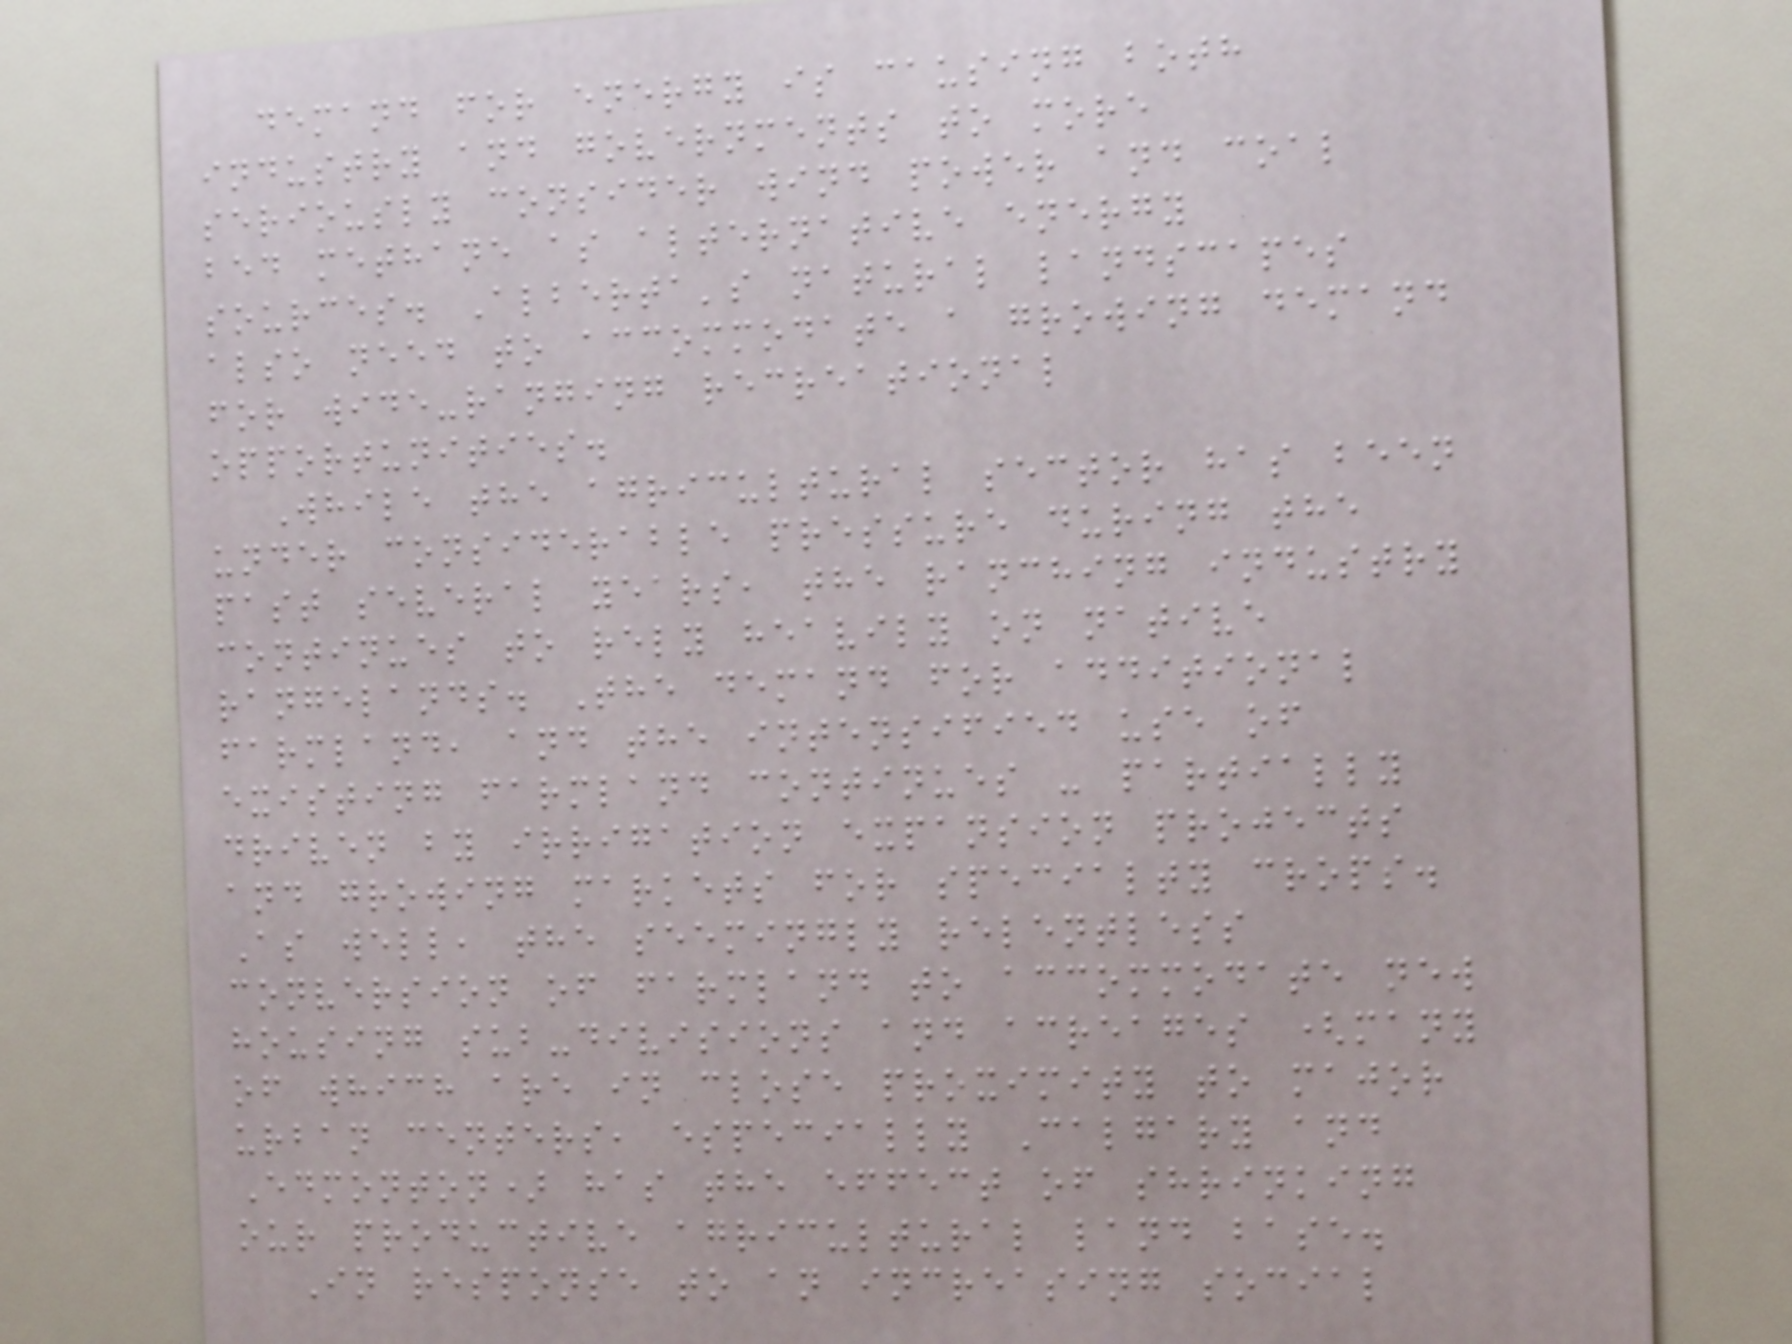demand for energy is causing both
industry and governments to more
seriously consider wind power and coal
bed methane as alternative energy
sources. Alberta's natural landscapes
also need to accommodate a growing demand
for wide-ranging recreational
opportunities.
While the agricultural sector has been
under considerable pressure during the
past several years, the ranching industry
continues to rely heavily on native
rangelands. The demand for additional
farmland, and the intensified use of
existing farmland continues - partially
driven by irrigation expansion projects
and growing markets for specialty crops.
As well, the seemingly relentless
conversion of farmland to accommodate new
housing sub-divisions and acreages (many
of which are in close proximity to major
urban centers, especially Calgary and
Edmonton) has the effect of shrinking
our productive agricultural land base.
In response to an increasing social
